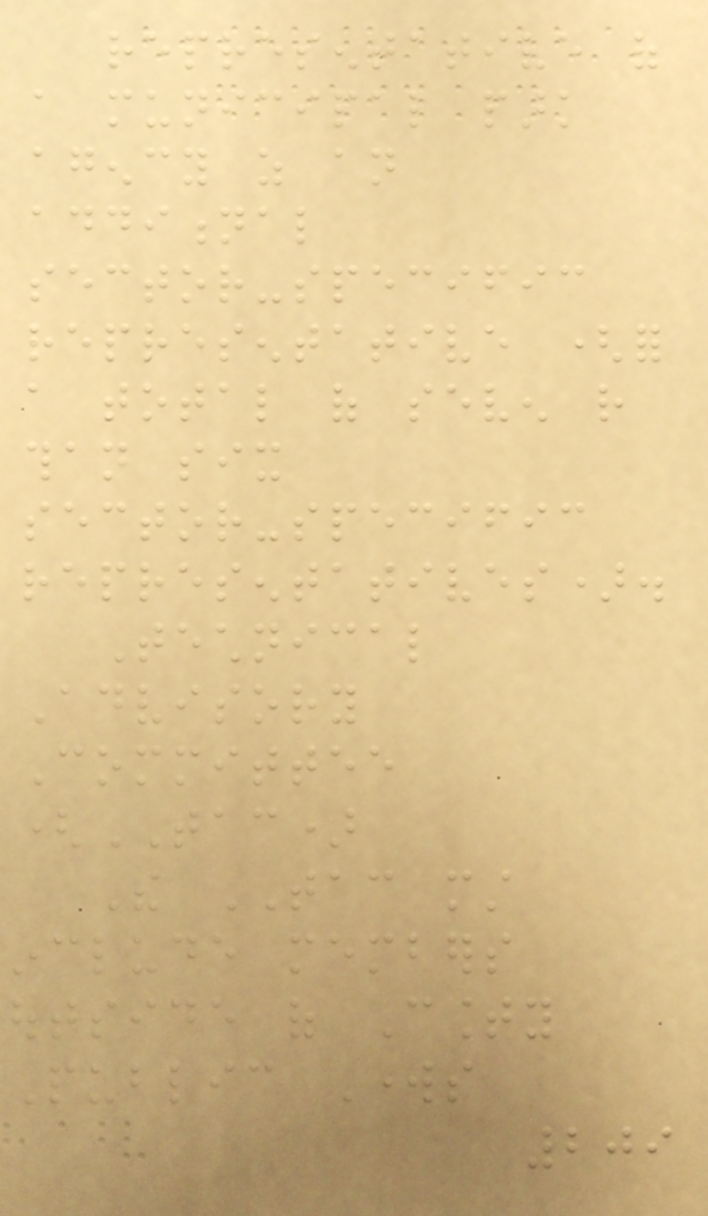representative of
a municipal park
agency as an
additional
sector-specific
representative (for
a total of seven rather
than six
sector-specific
representatives).
Technical
Advisory
Committee
(TAC)
The TAC must
include members
outside of County
Public Works
209
